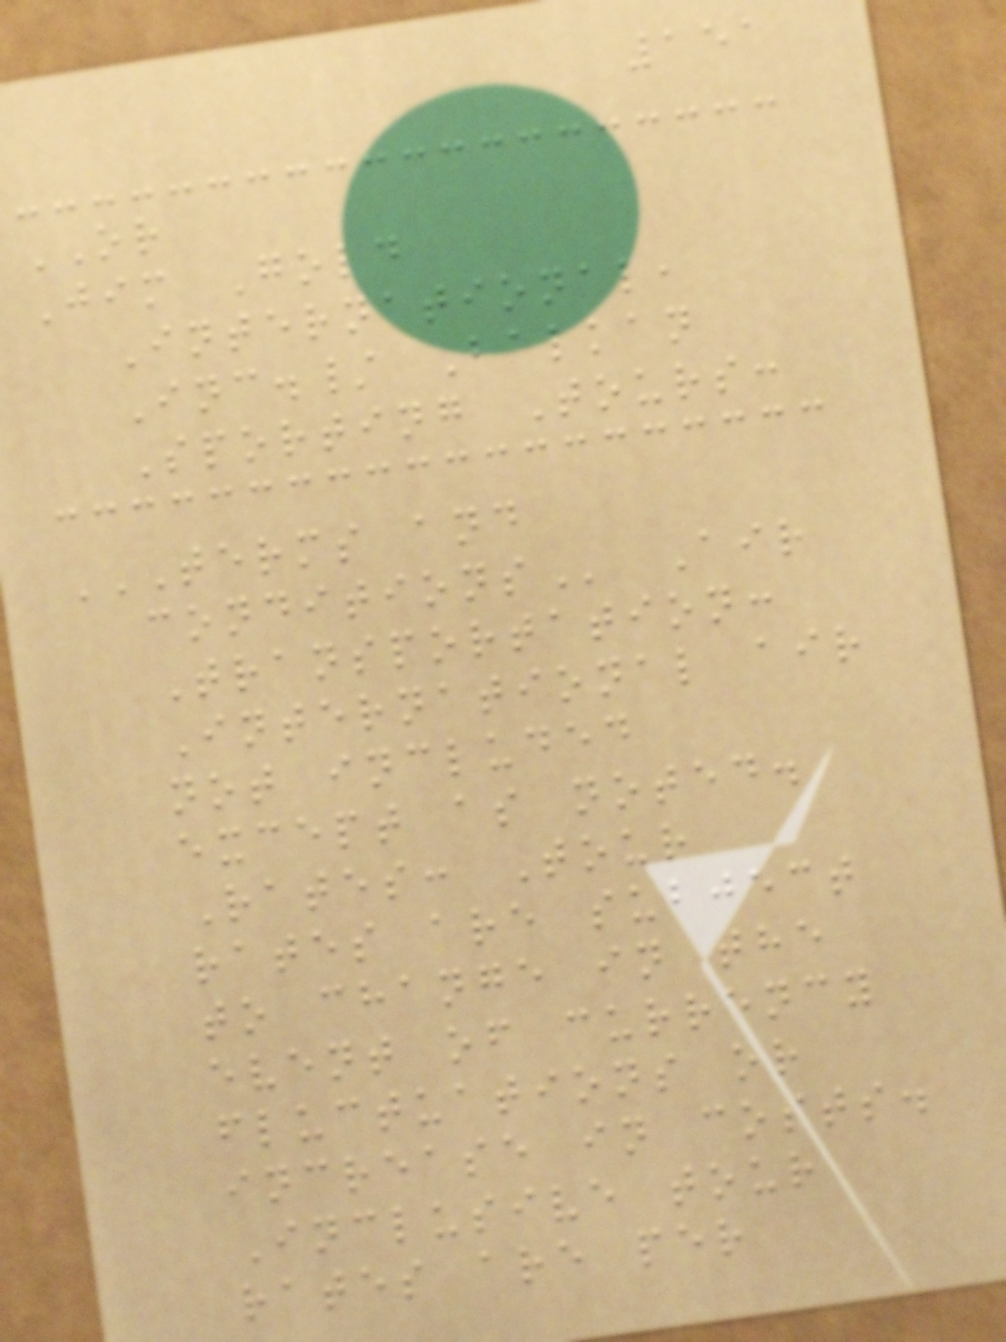151
OR
Jim Gold
International,
Inc./ Balkan
Sporting Tours:
TERMS AND
CONDITIONS Air
Transportation:
International air
not included
except as noted.
Rates: Tour
rates are subject
to change in the
event of currency
fluctuations or
increase in costs.
Inclusive tour
rates are per
